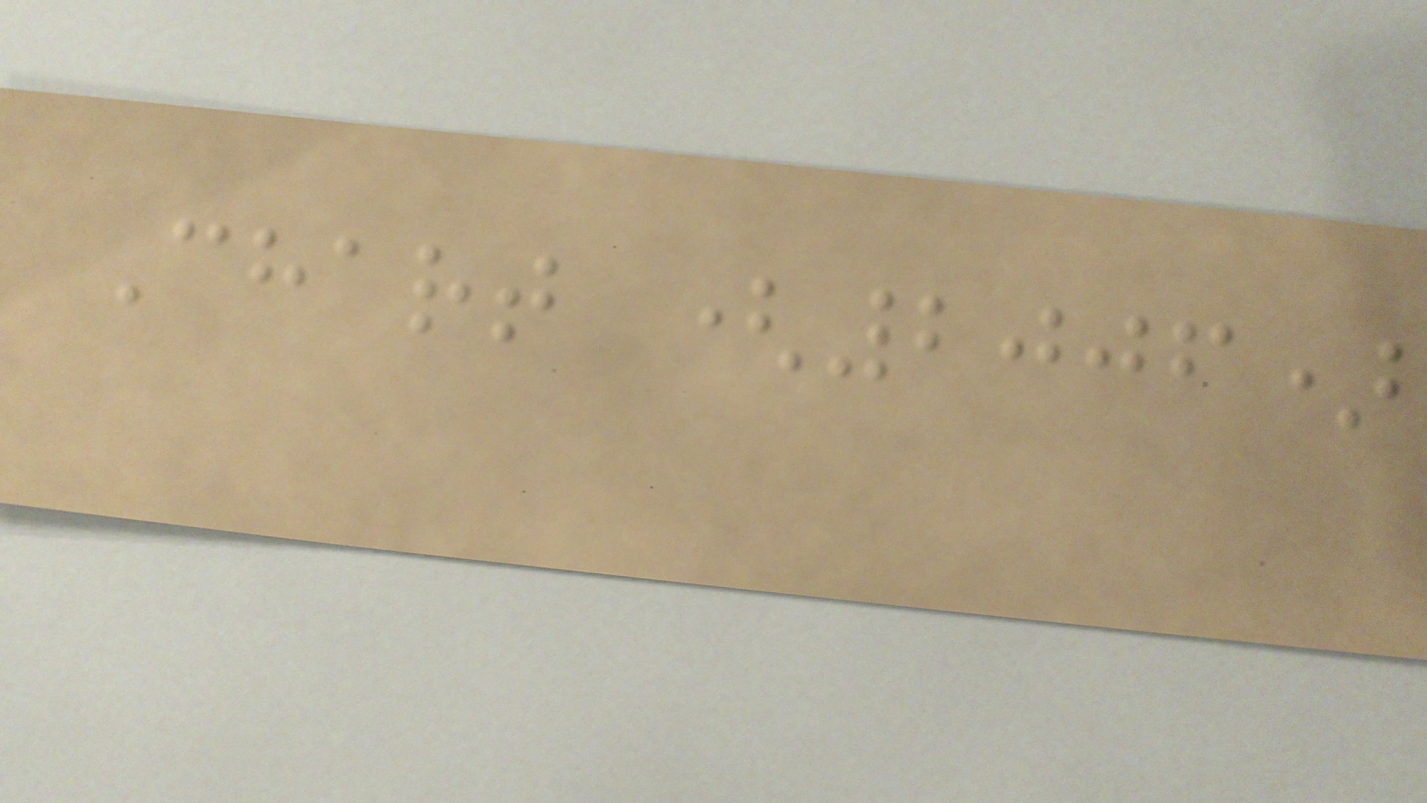Chart (2006)
